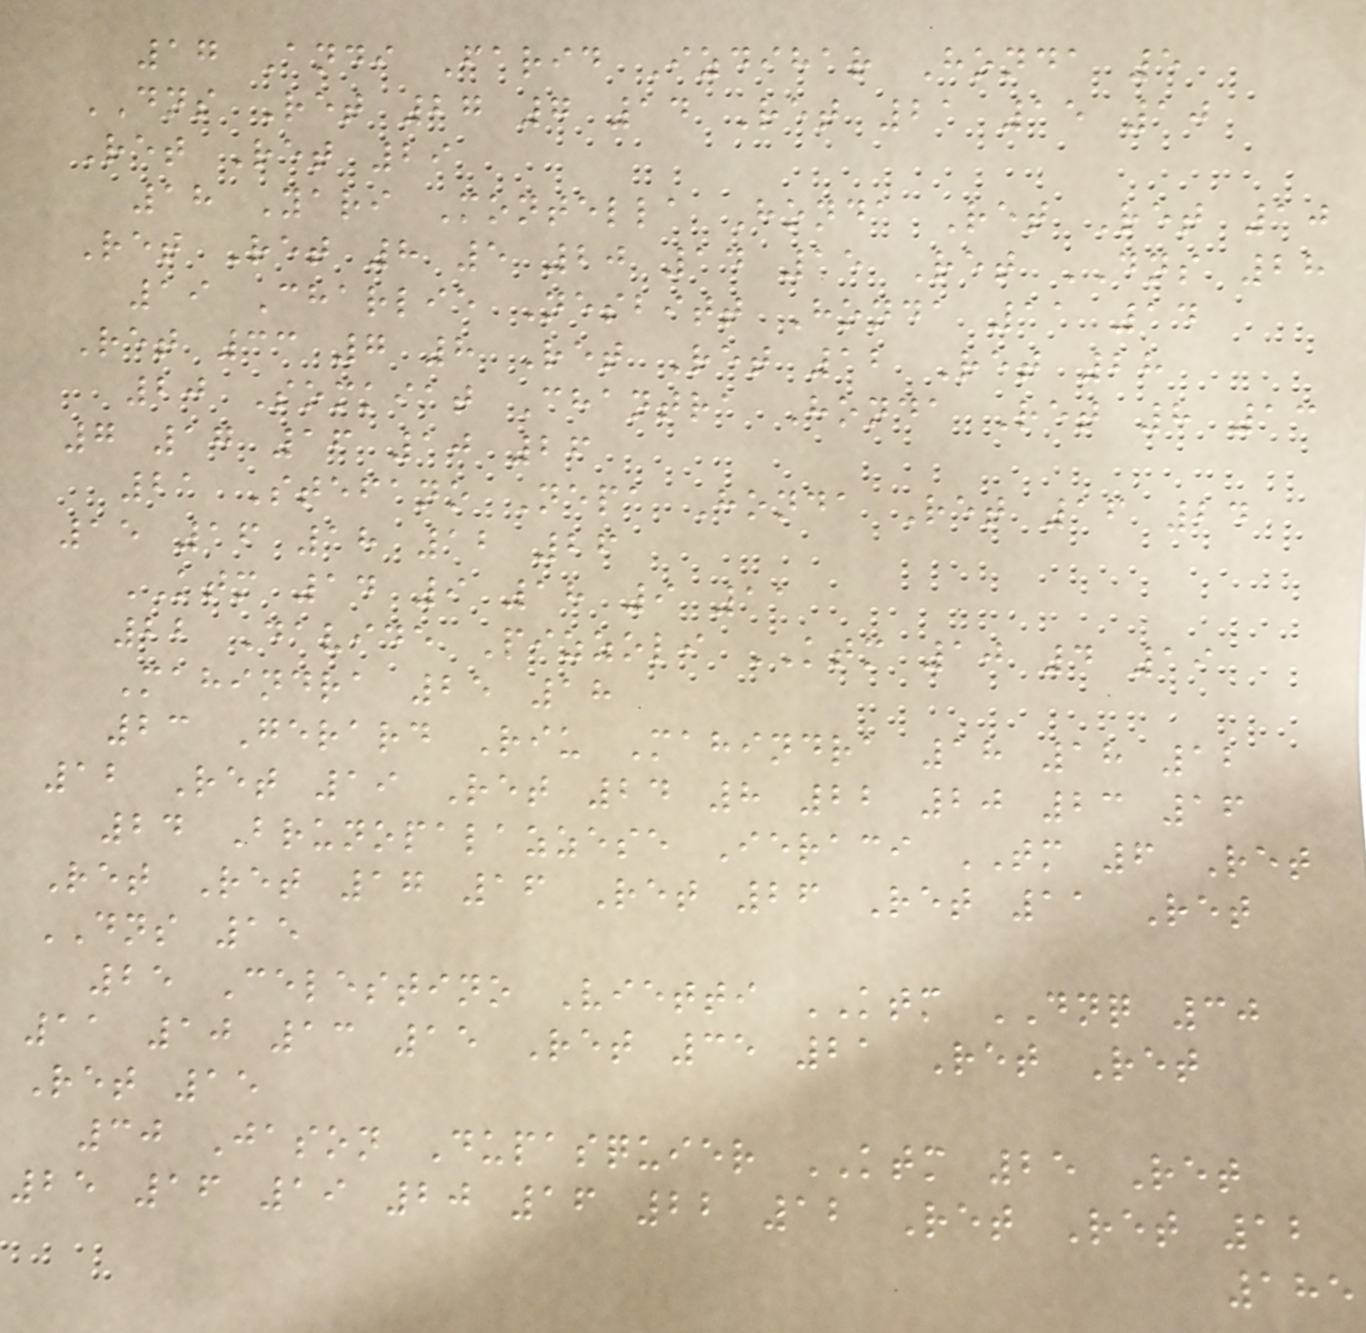17 Andi Farid Izdihar Honda 5
DNS Ret 27 7 14 Ret 21 15 10
Ret Ret 29
18 Yari Montella Honda Ret Ret 10
Ret Ret 8 5 20 14 15 Ret DNS 28
19 Charlie Nesbitt Honda 11 14
Ret 33 7 8 Ret Ret 12 Ret 28
20 Somkiat Chantra Honda Ret 8 13
7 17 16 10 26
21 Stefano Nepa Honda Ret 16 24
15 16 18 12 26
KTM 14 9 18 9 11
22 Davide Pizzoli KTM 10 4 19
Mahindra 25 18
23 Gerard Riu Mahindra 18 18 12
12 Ret 19 Ret 24 8 22 20 23 16
24 Brunopalazzese Ieraci TM 6 Ret
Ret Ret 17 16 Ret 26 Ret 11 Ret
DNS 15
25 Celestino Vietti KTM DNQ 30
11 10 13 15 Ret 35 21 Ret Ret
Ret 15
30 Jason Dupasquier KTM 25 Ret
25 16 19 20 16 22 12 Ret Ret 12
185
